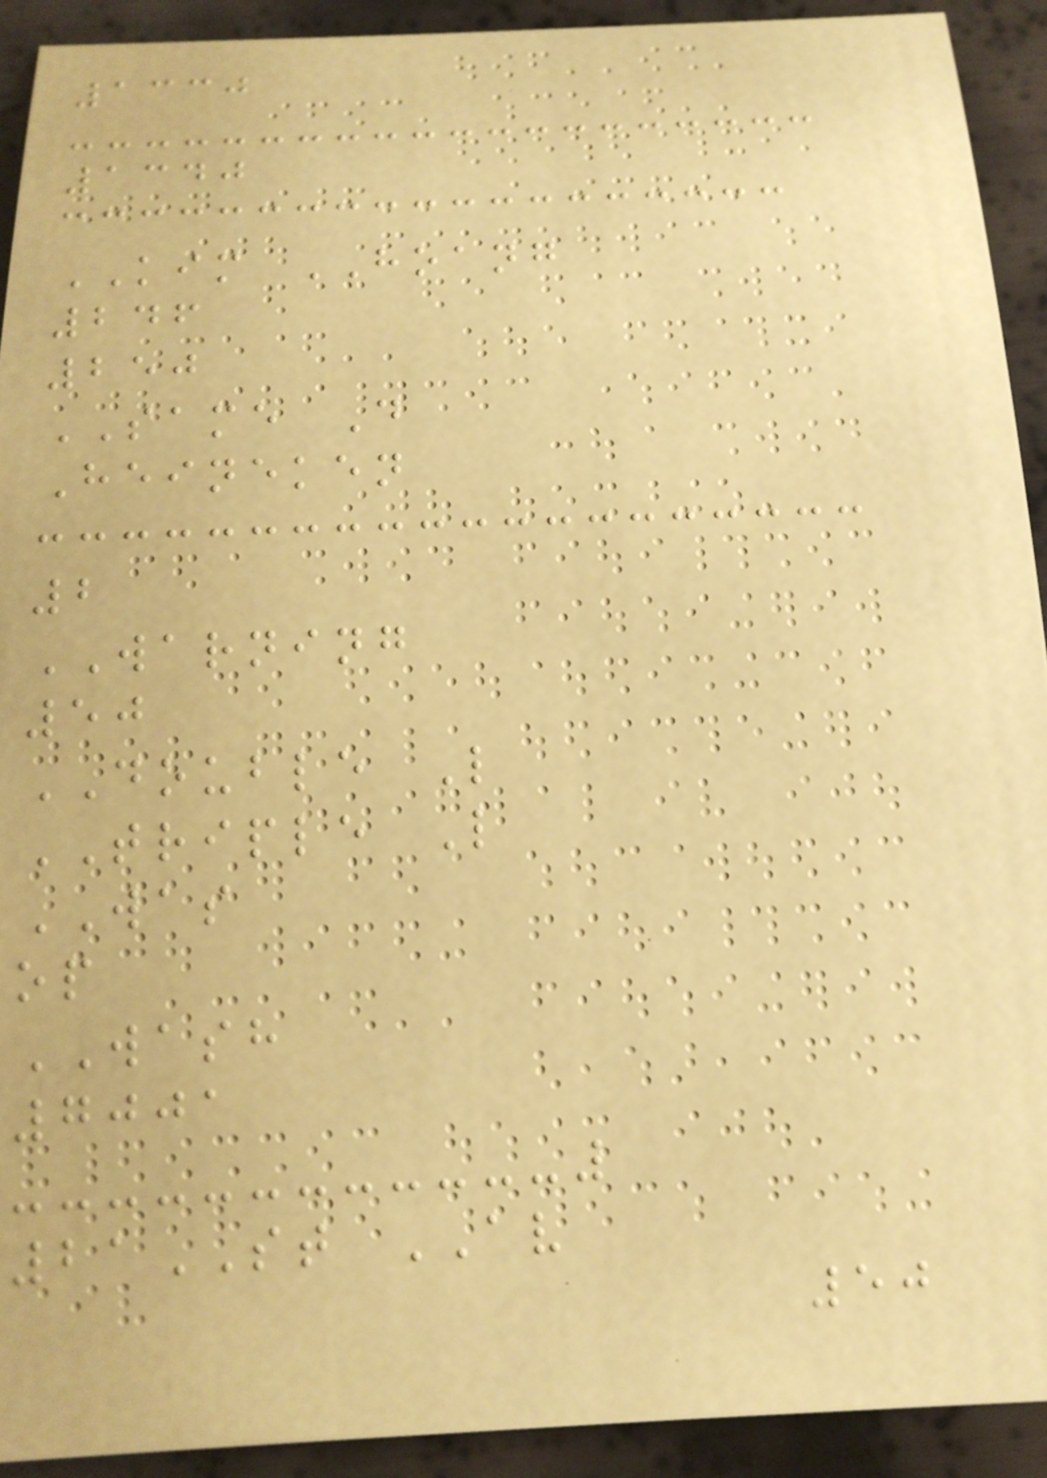1330
1340
KIM HOANG
246
250
SAME D
Heineken
2
WARNING
50
DOUBLE L
TRIPLE L
WAS
op
WASH
7001
21ST AV
50
